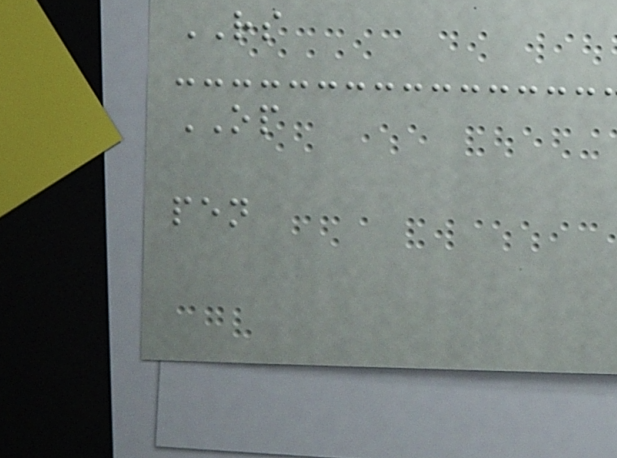RS
OP
pen
